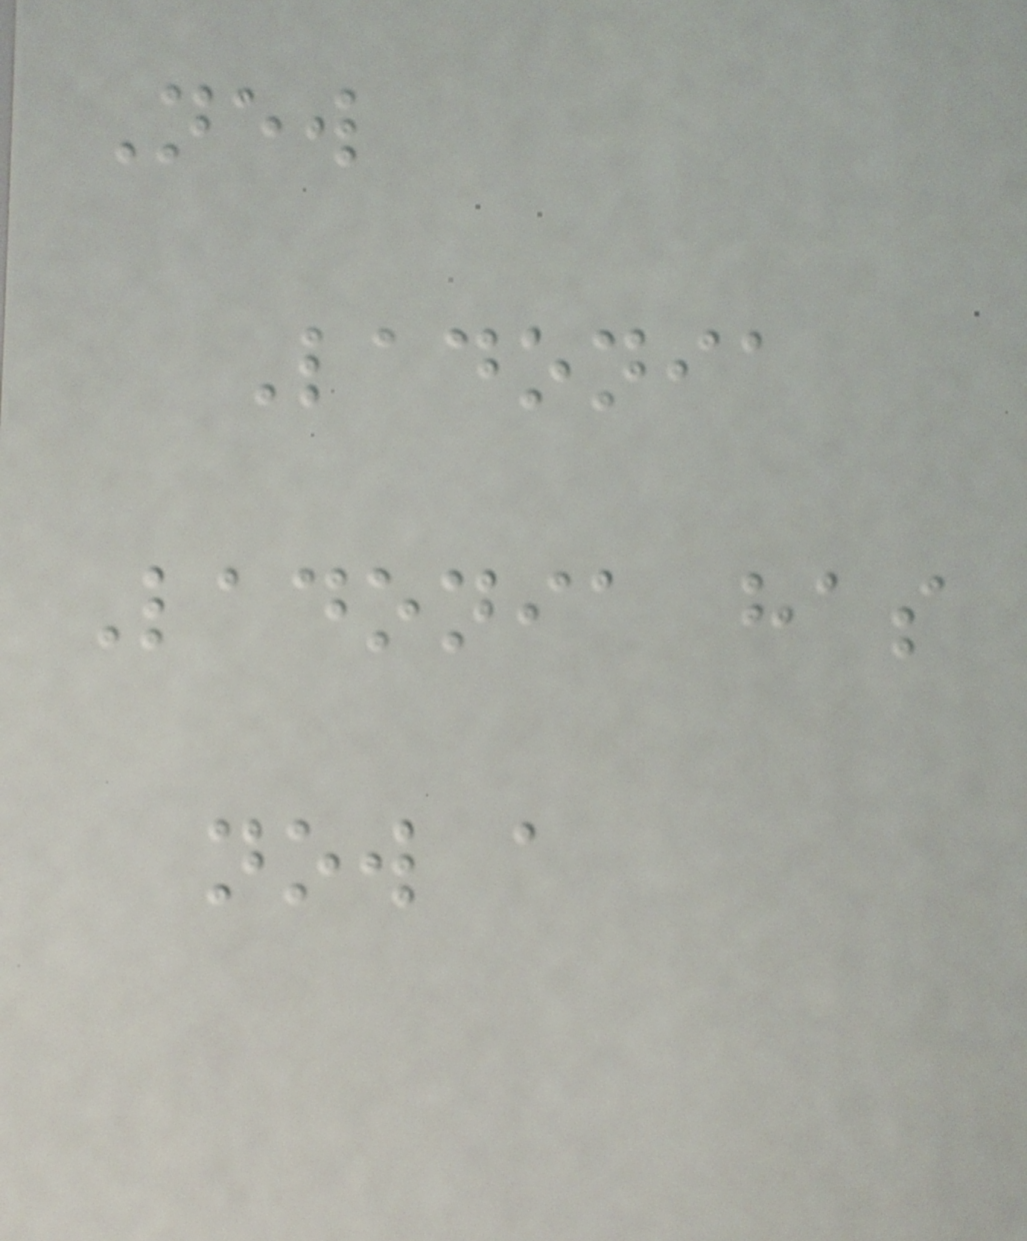New
Ladonia
Ladonia has
now a
